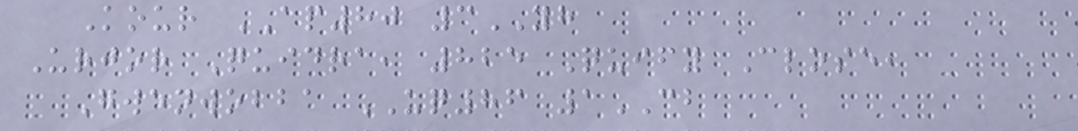Kour AP80 3YH
Urjor Quidra, 825 Quify Close,
Gwenwobba UQ86 1CB
